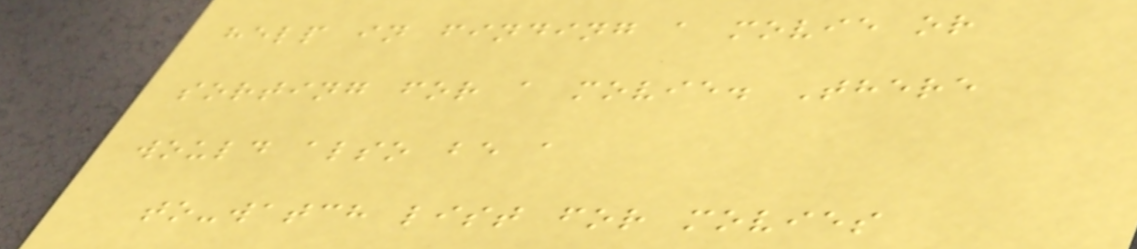help in finding a movie or
sorting for a movie. There
would also be a
to-watch list for movies
